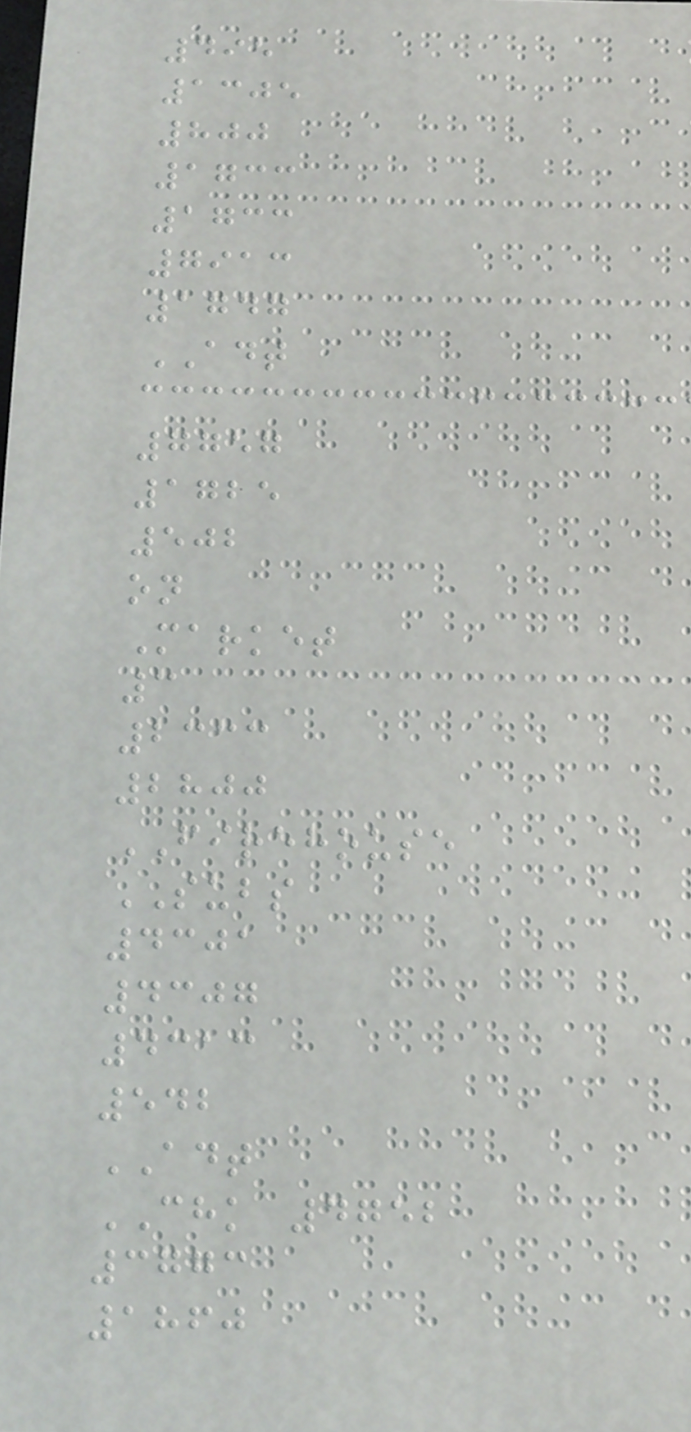495
1305
800
1733
1733
7913
1747
ADT
7757
1725
502
on
Market
3
2333
2800
FIREHOUSE
SUBS
4301
4307
4313
542
ADT
CHK 4752
3773
1860
